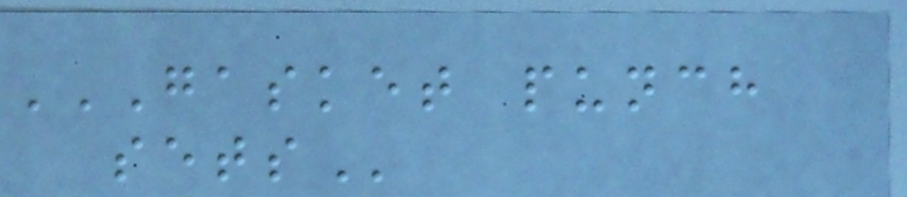GASKET PUNCH
SETS
